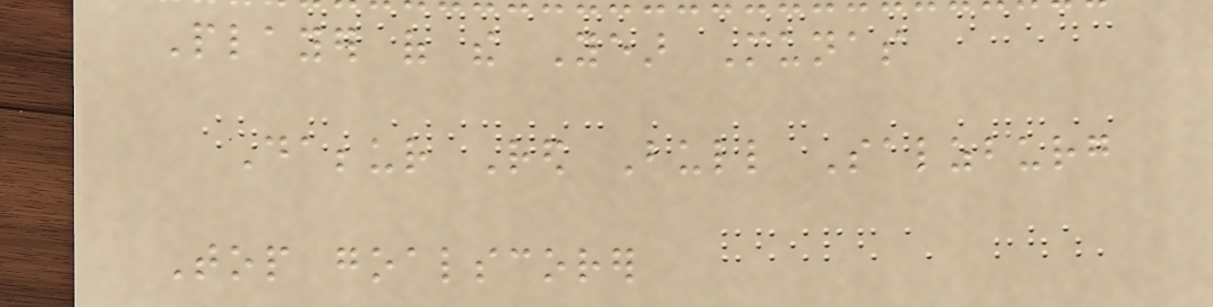Player of the Year Munas
Dabbur Red Bull Salzburg
Top goalscorer
